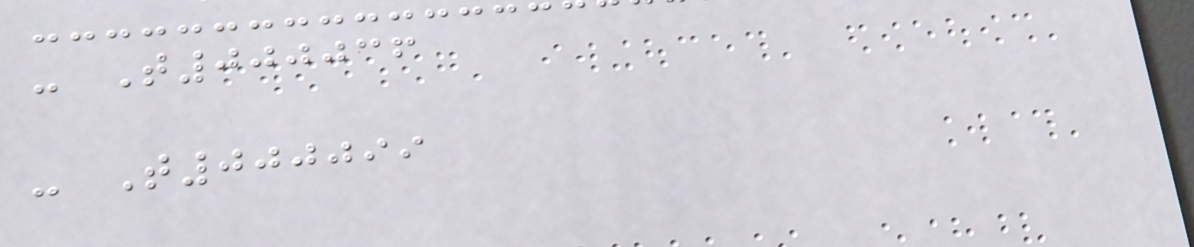- T000036
- T000099
